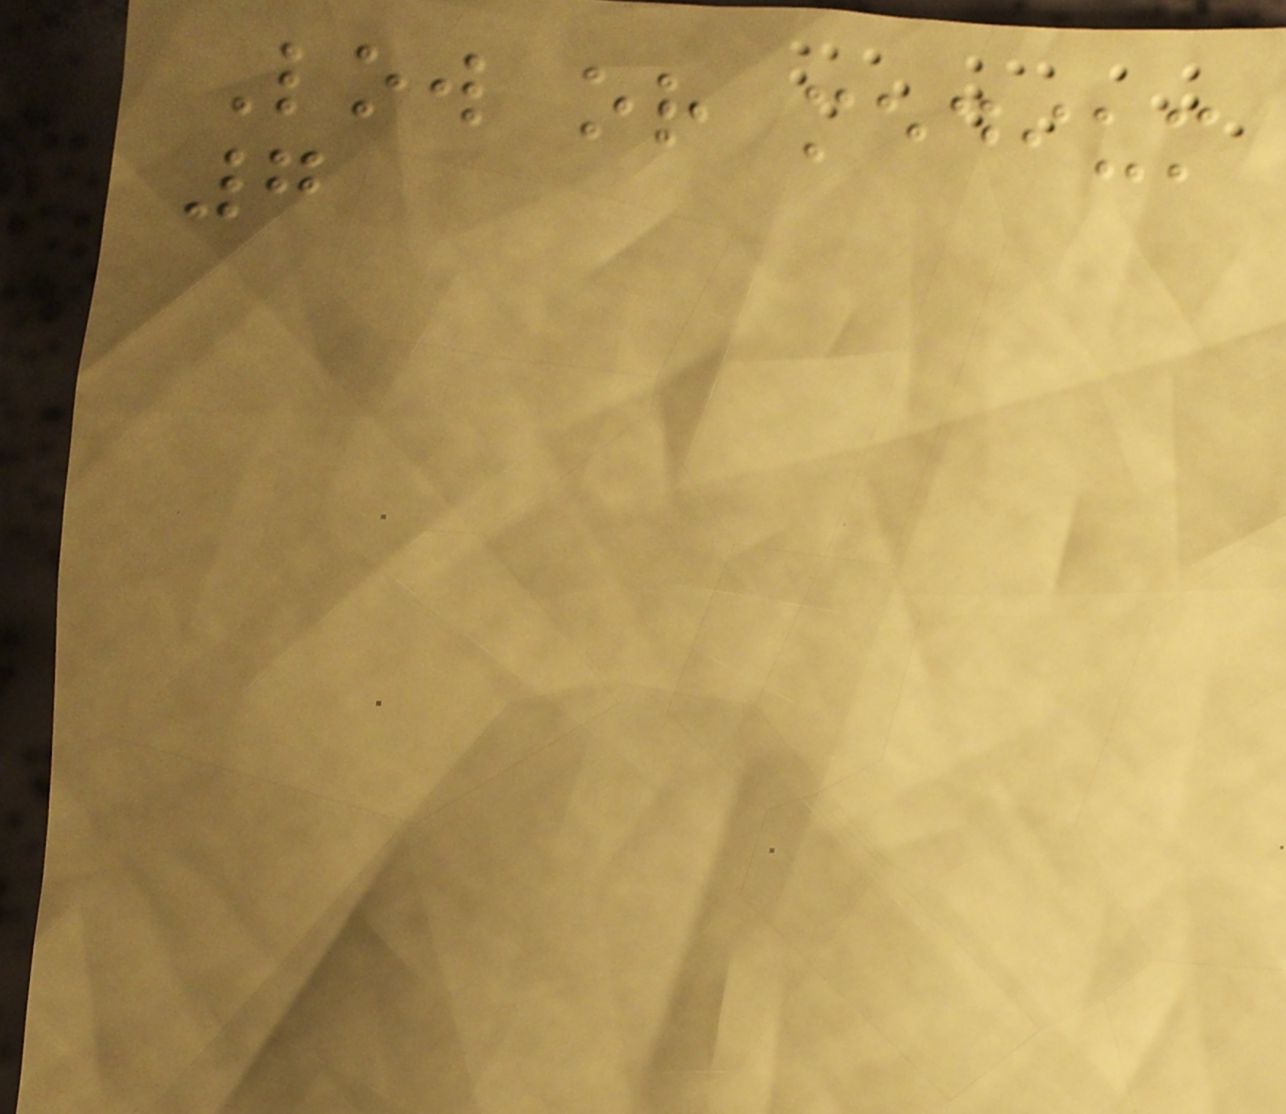Low or medium
7
